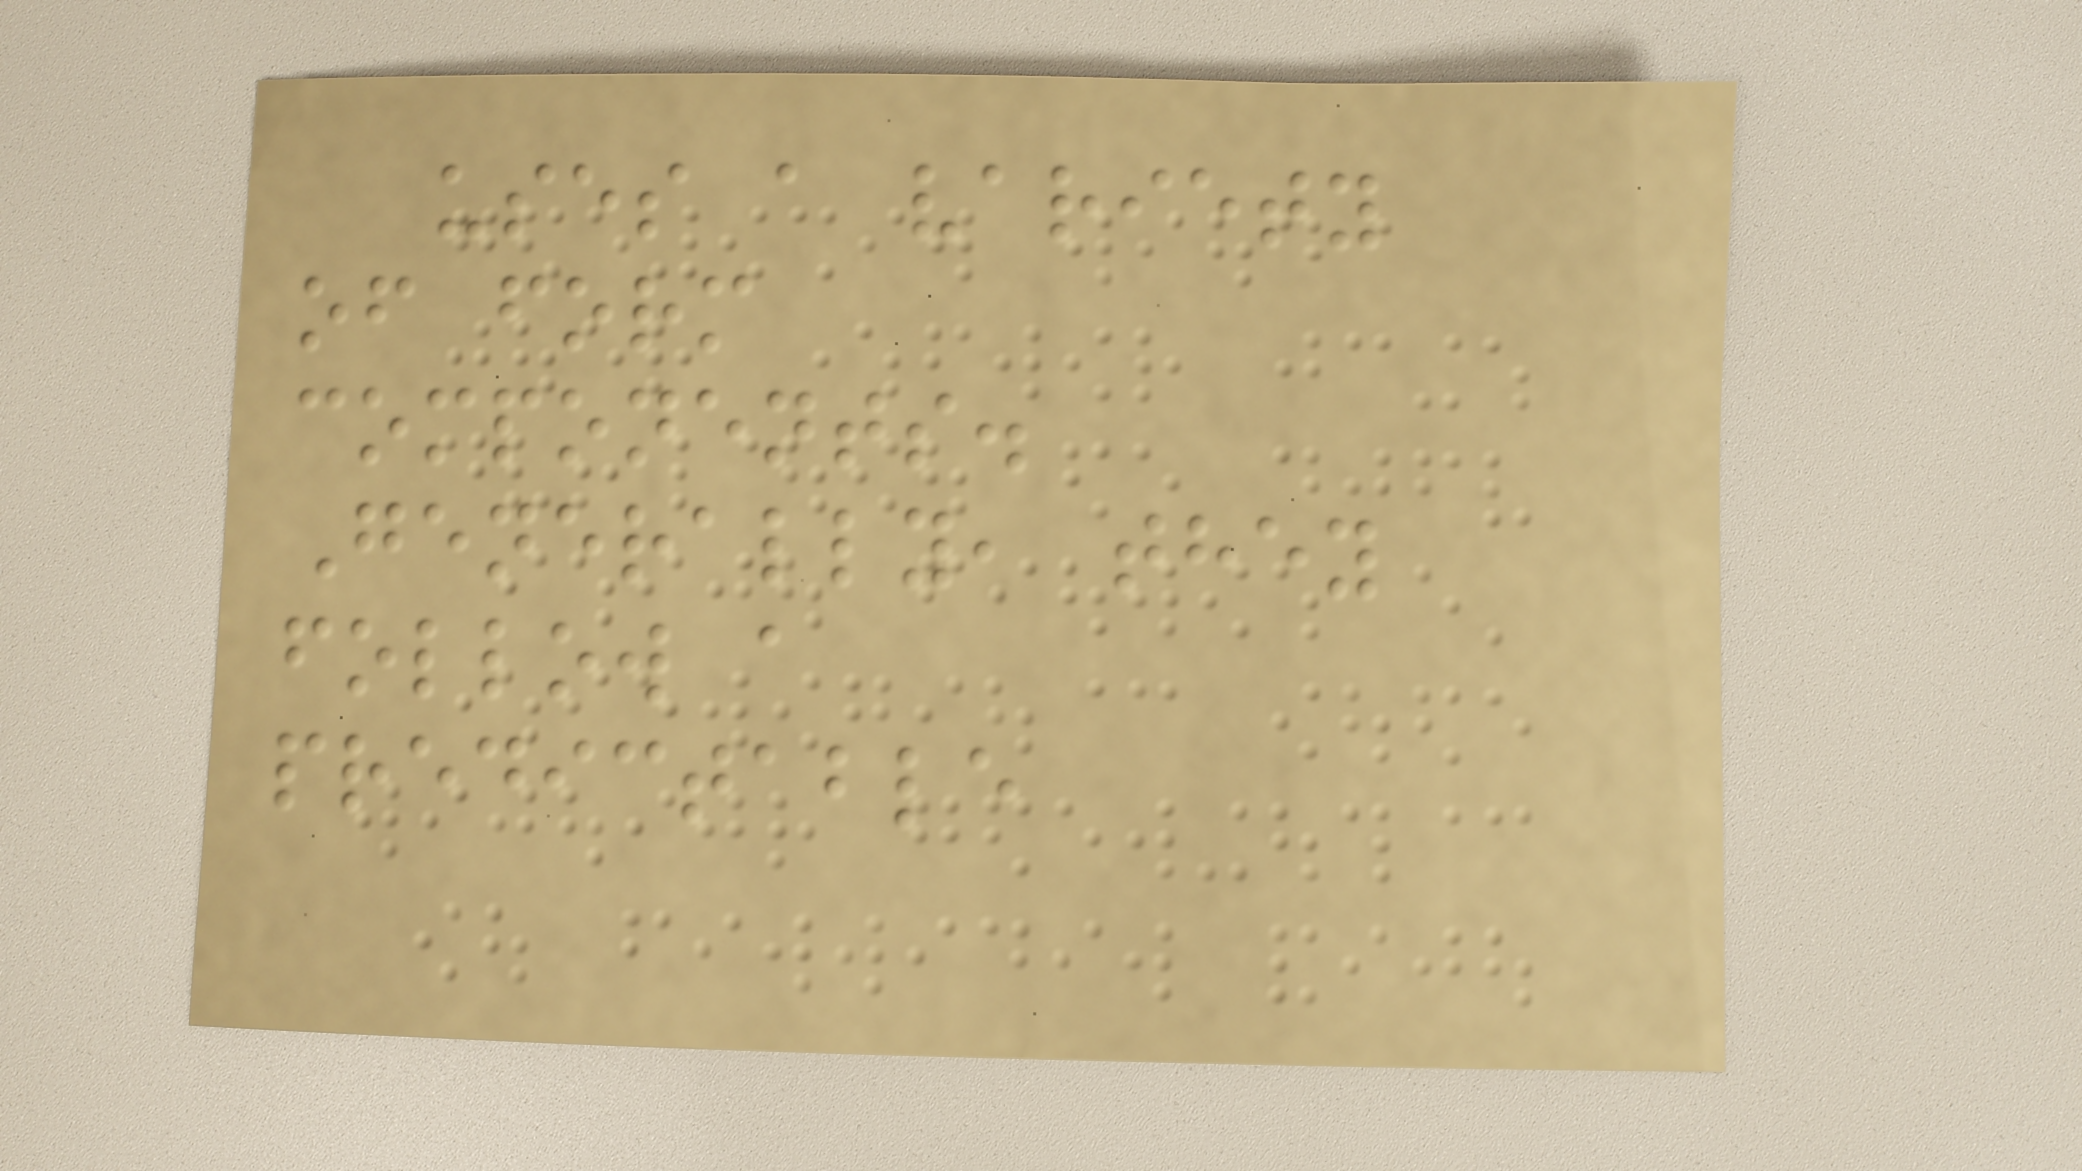uses a variety
of form
components.
Generally, they
follow a
predictable
